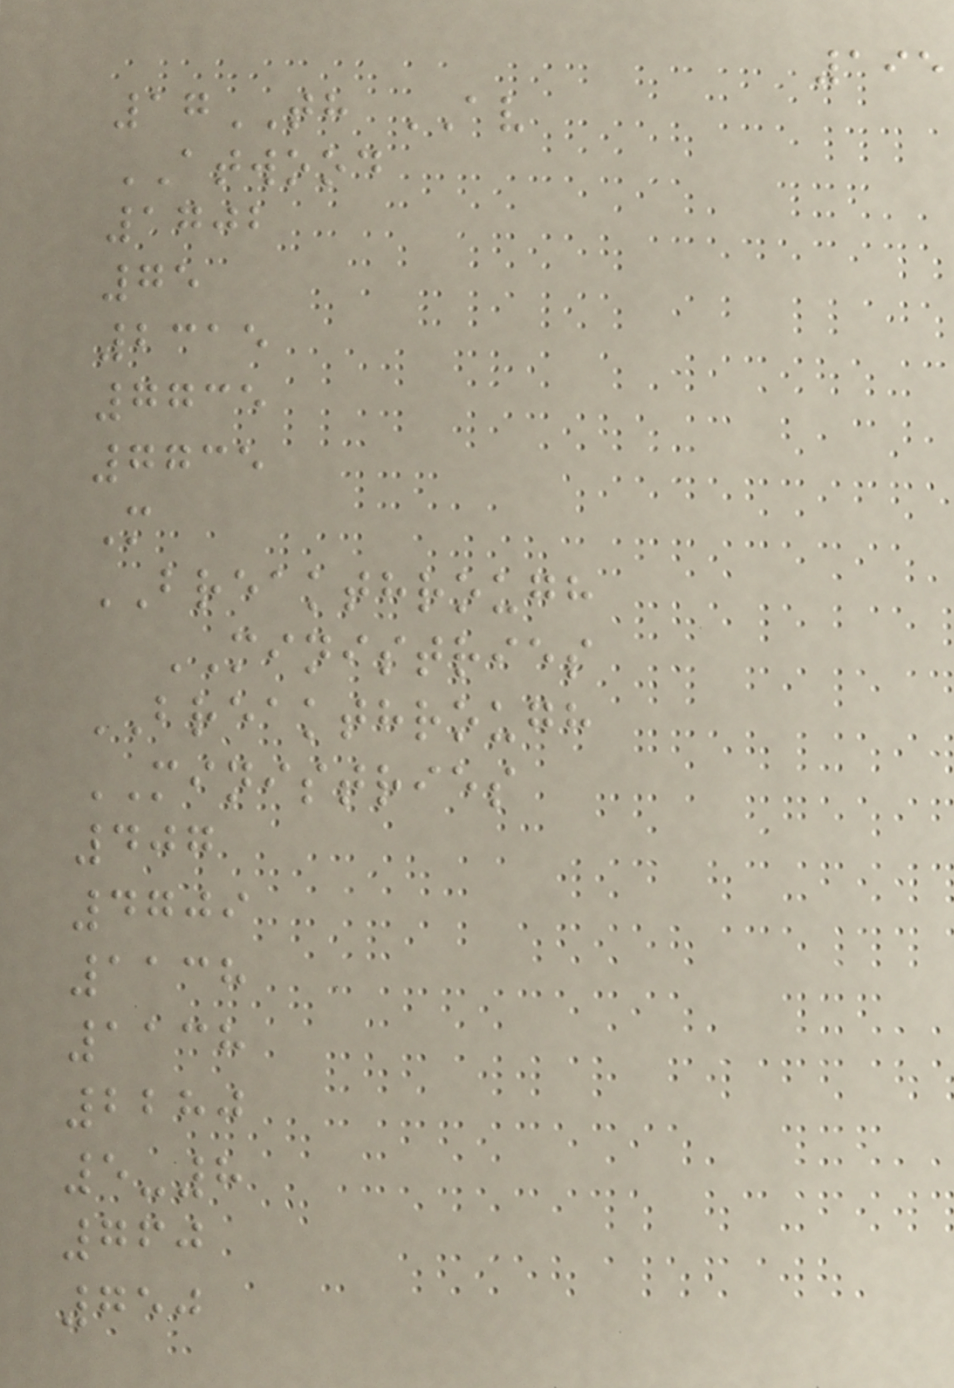195
17TH AV
ATWOOD
1702
75
2315
7735
7735
M
BREAKTHROUGH
MINISTRIES
BREAKTHROUGH
MINISTRIES
407
4709
1138
1138
2280
5-8
760
750
